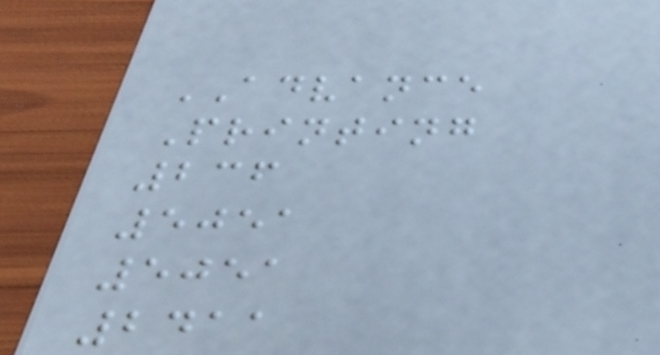ADVANCE
Printing
236
5051
5051
2411
